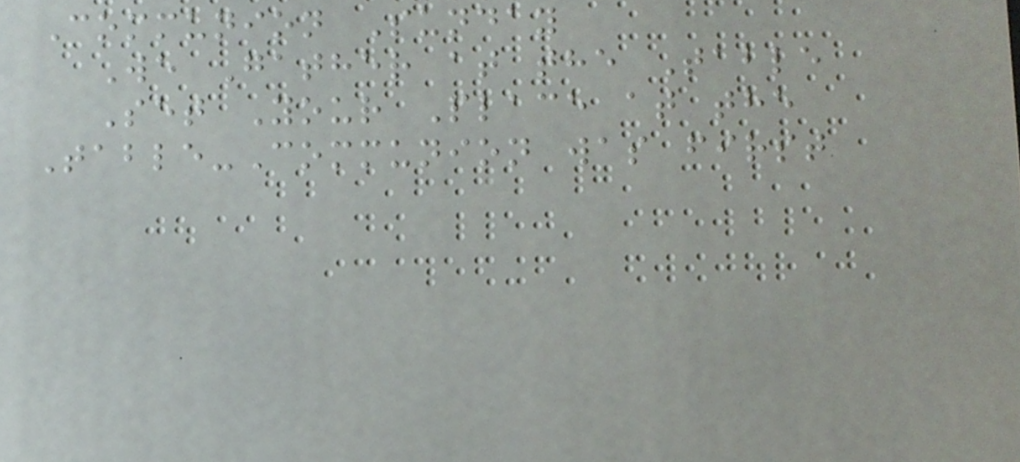Communion Sunday
We Gather at the Table
Set Your Place at the
Table-Communion was first
